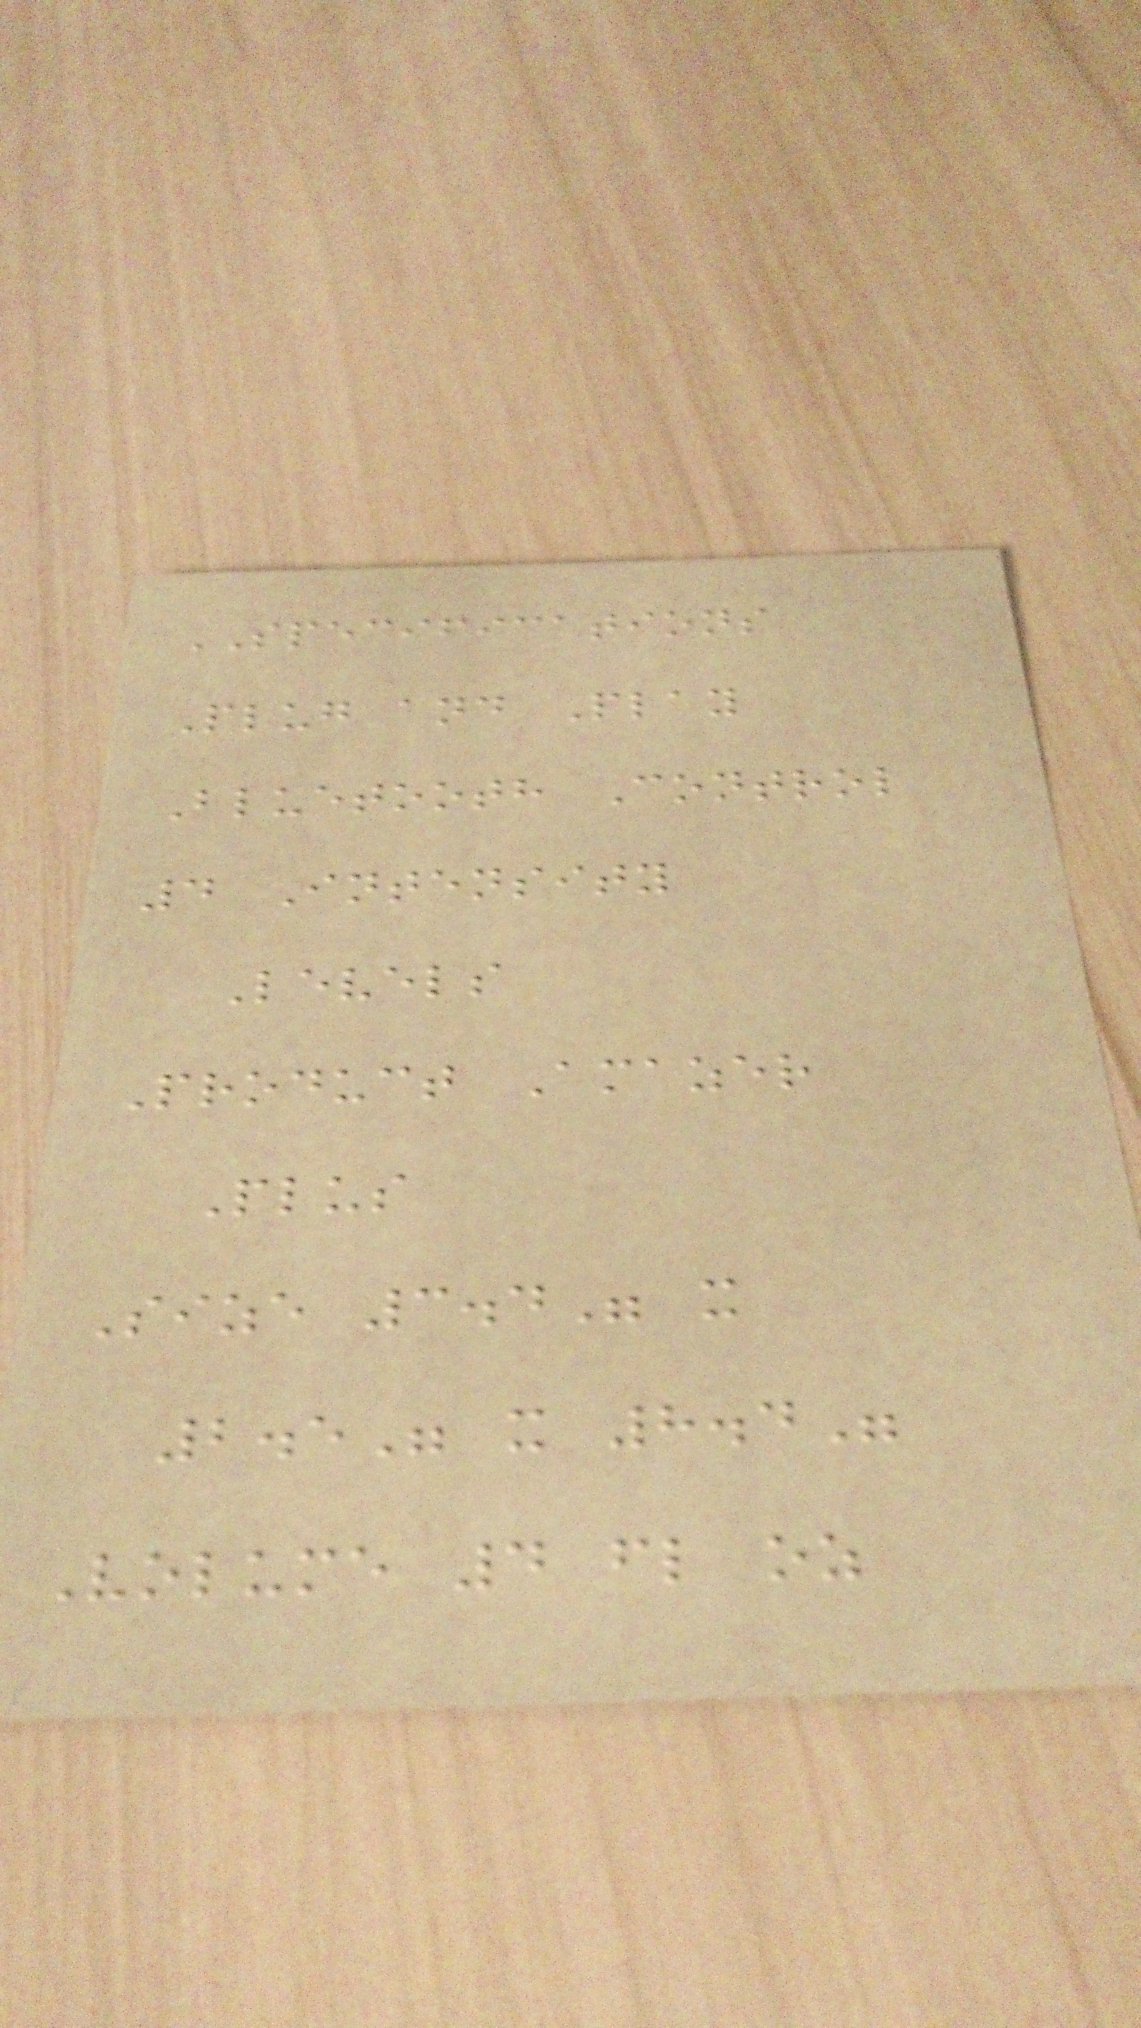SPECIFICATIONS
Plug and Play
Bluetooth Control
4 Intensity
Levels
Product Amazer
Plus
Size 3.4" x
2.5" x 8.4"
Volume 4 fl oz
